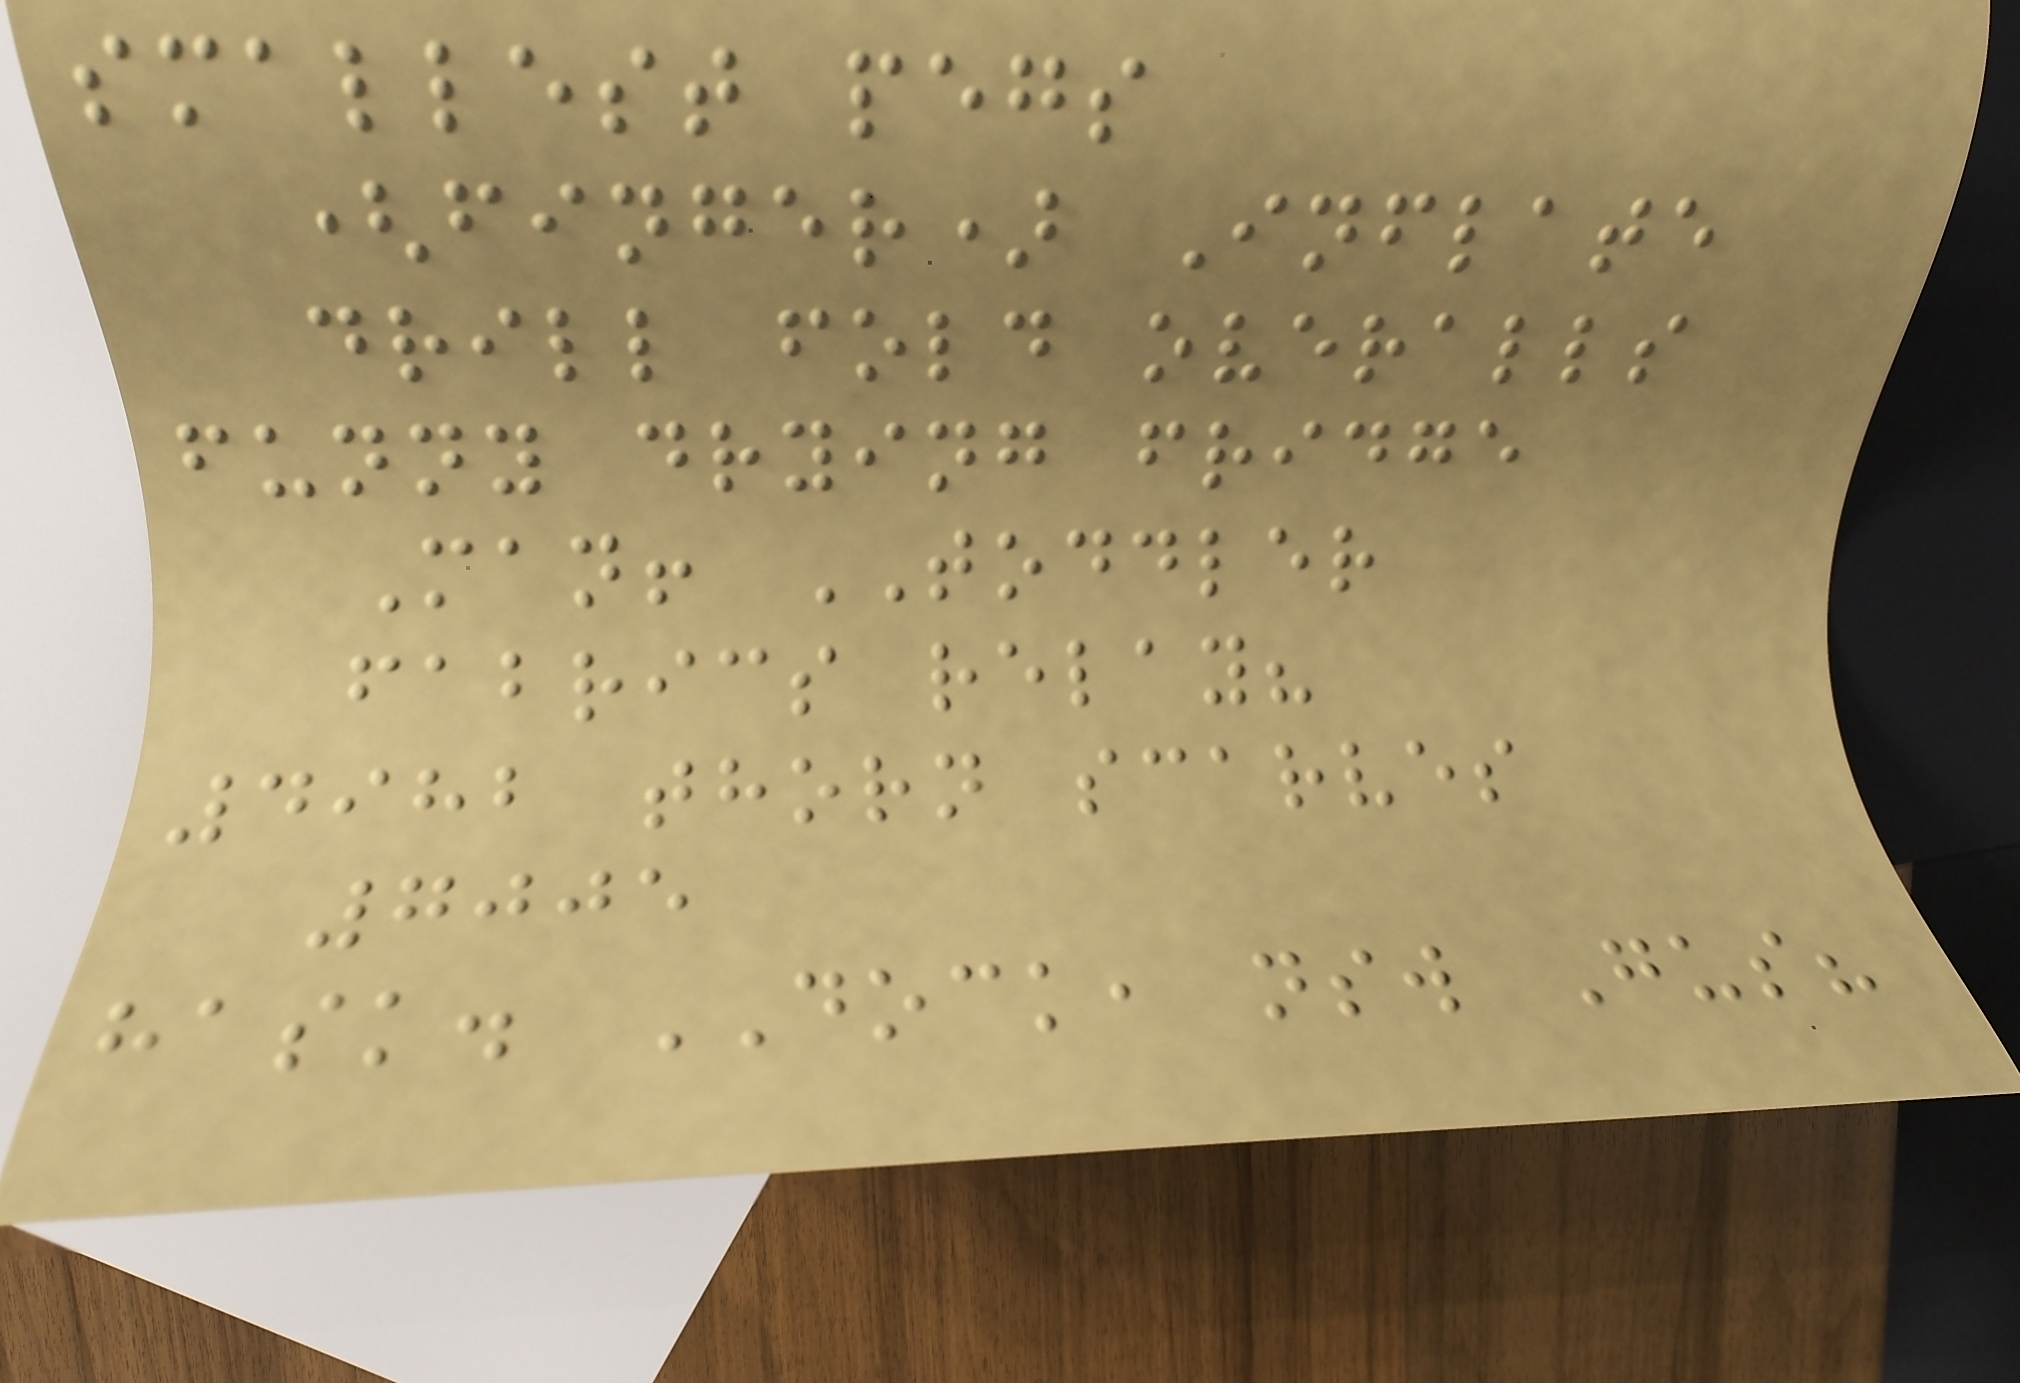smallest pegs
(finger) Inflate
drill fold overalls
funny drying fridge
Man! TODDLER
fabrics relay?
4982 thorn scarves
7005
hask. DOCK, nsw Gus?
